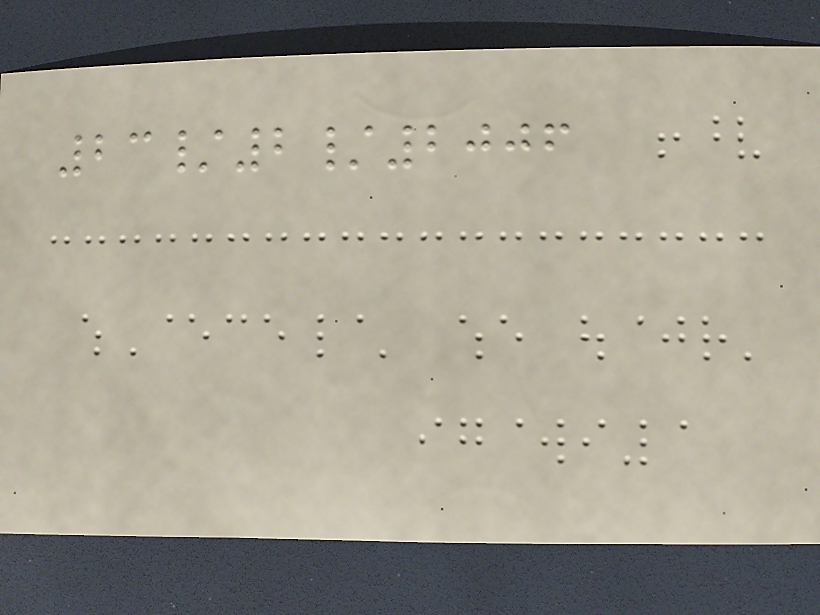23/2/2006
